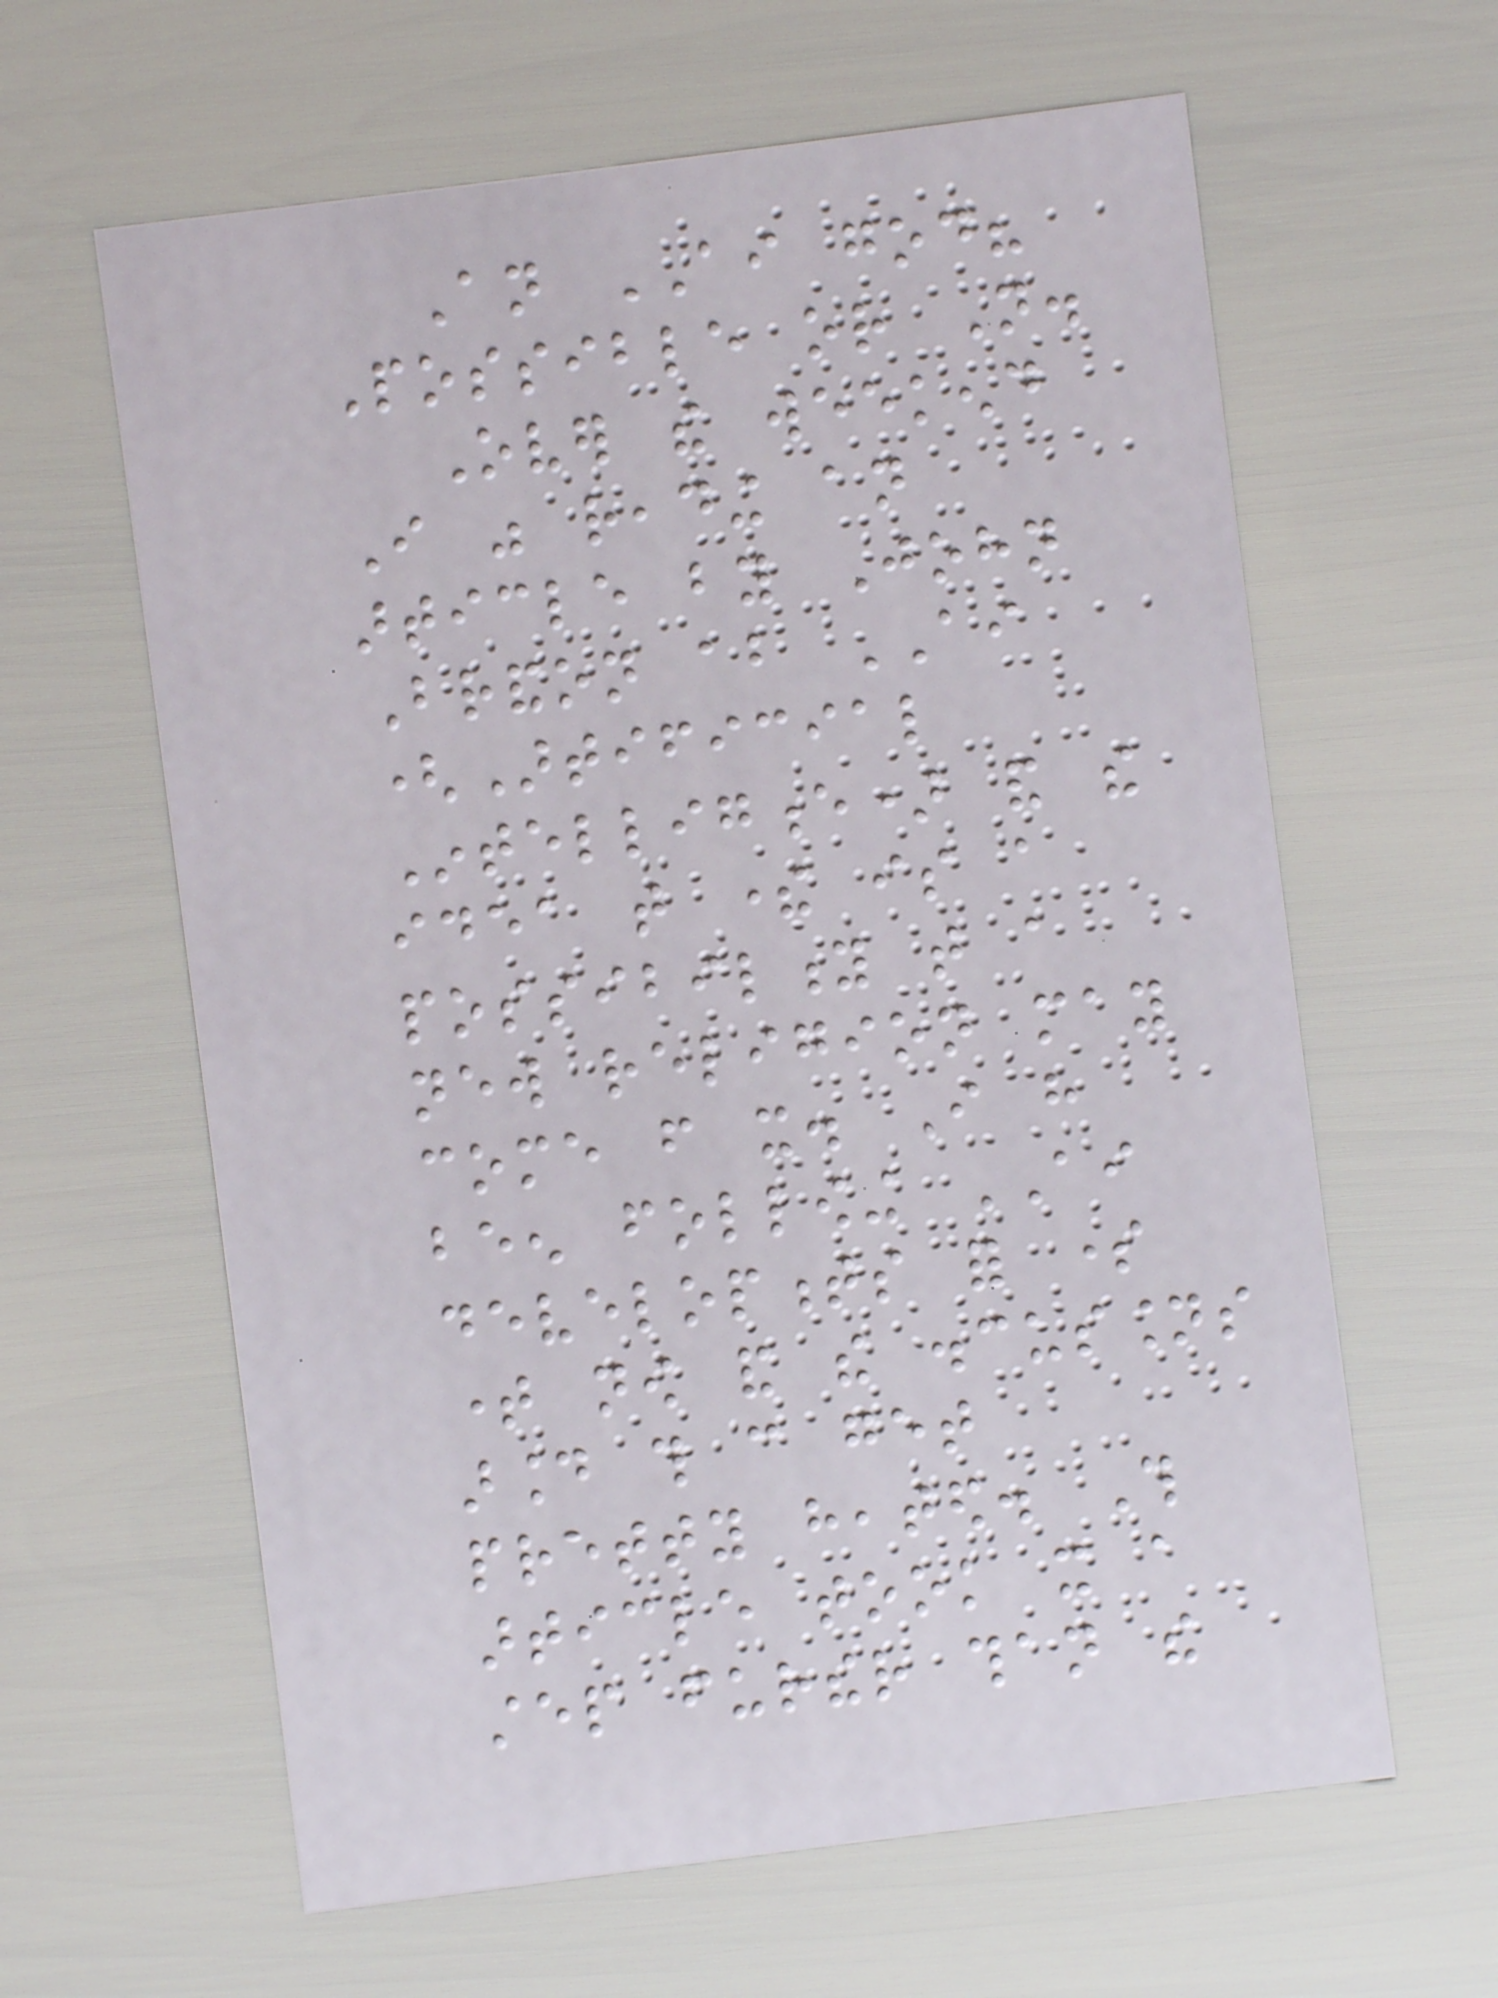An AI god?
Possible or Not.
Over the weekend
I was reading an
article by John
Brandon about AI
(Artificial
Intelligence) and the
idea that there is a
possibility that a
new religion may
come from it. I have
been following AI
developments for some
time now and the discussions
around this can get
pretty heated. This
article took it a
step further than the
